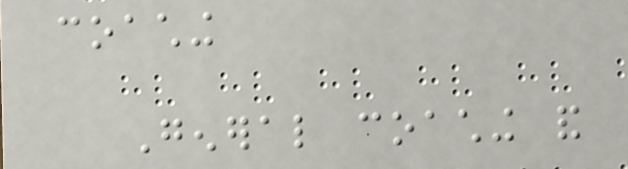coaching
General coaching and
